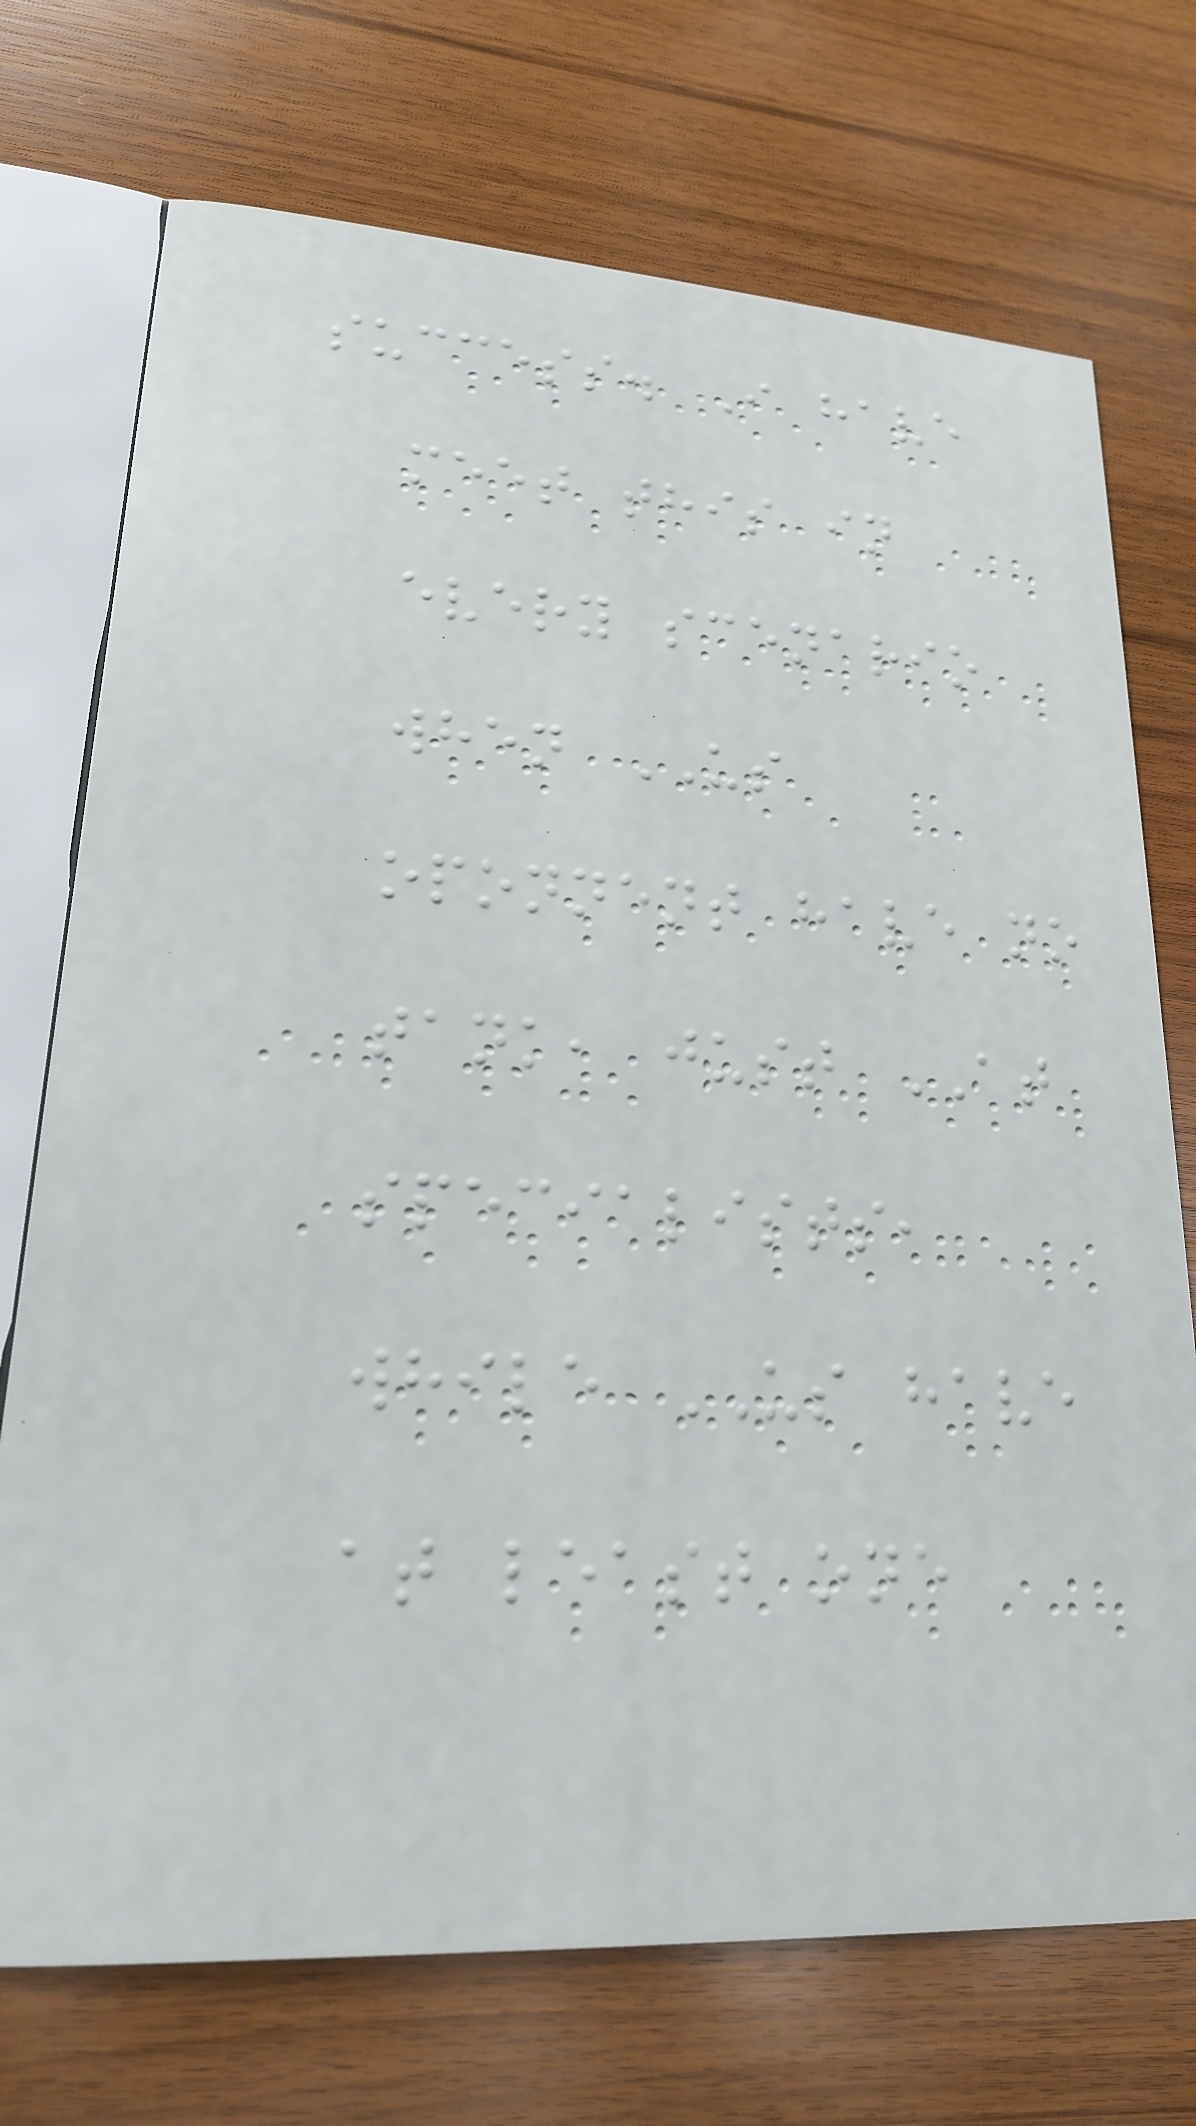success. I have
meet this in
every scenario
when US
oponnent have no
tank, just AT
specialists,
while US have
at least one
